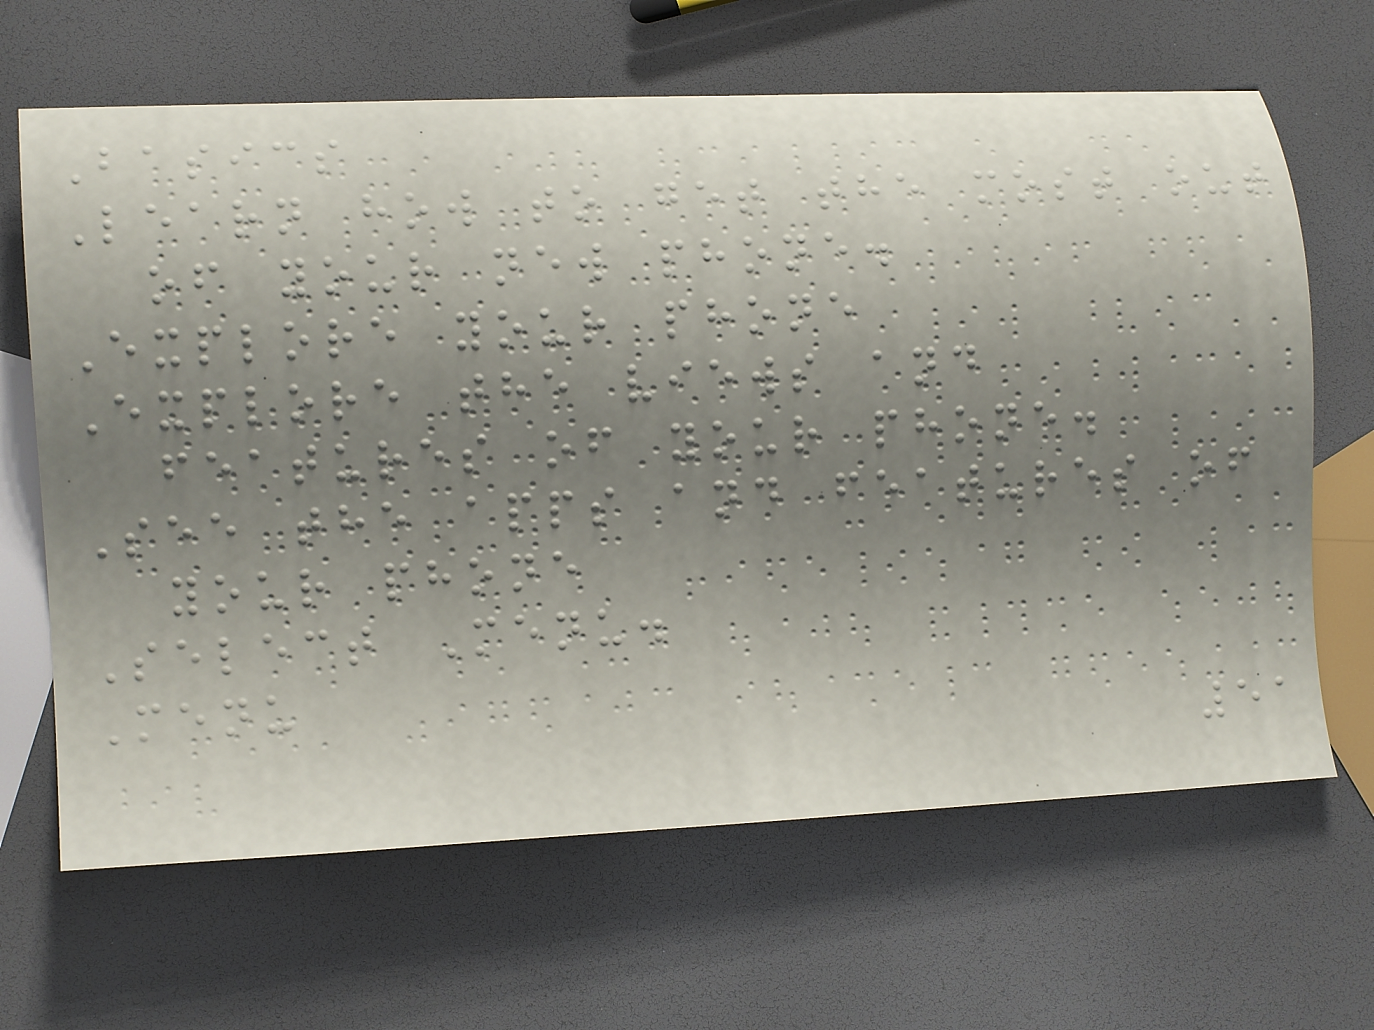Basics
Learn how to get the most out
of your new phone.
Explore your phone
Explore the views and
features of your phone.
See the apps and features of
your phone
Select Menu.
Menu
51
